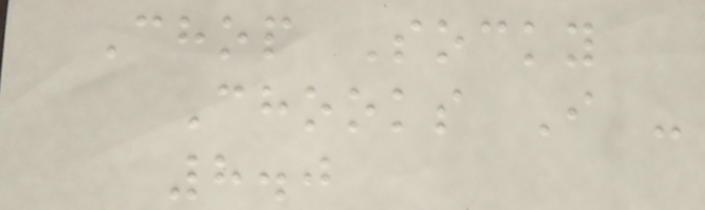Chop Socky
Chooks I -
8.0
